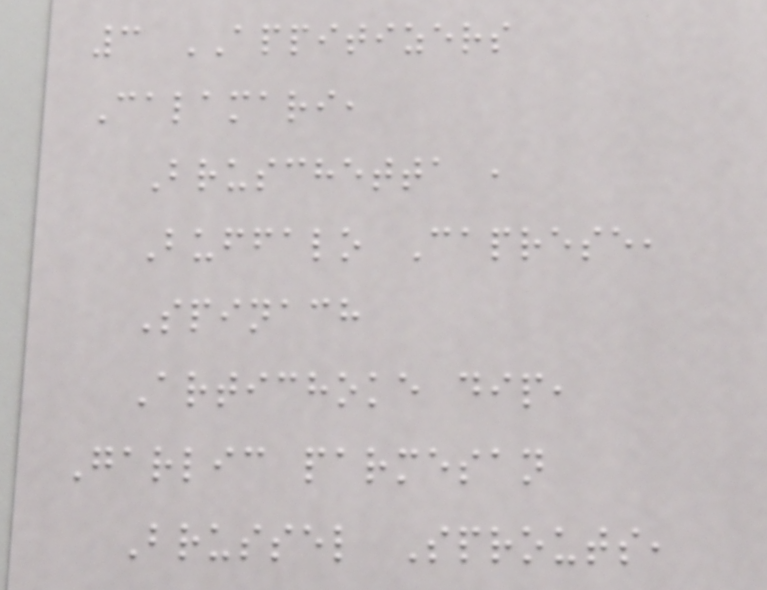3 APPITIZERS
Calamari,
Bruschetta ,
Buffalo Caprese,
Spinach
Artichoke dip,
Garlic parmesan
Brussel Sprouts,
